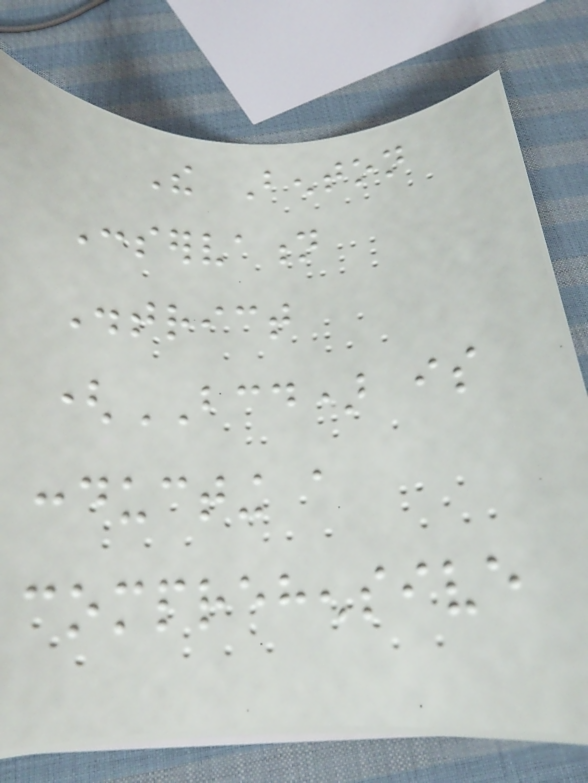The Benton
Conservation
District
(BCD) is
conducting a
comprehensive
